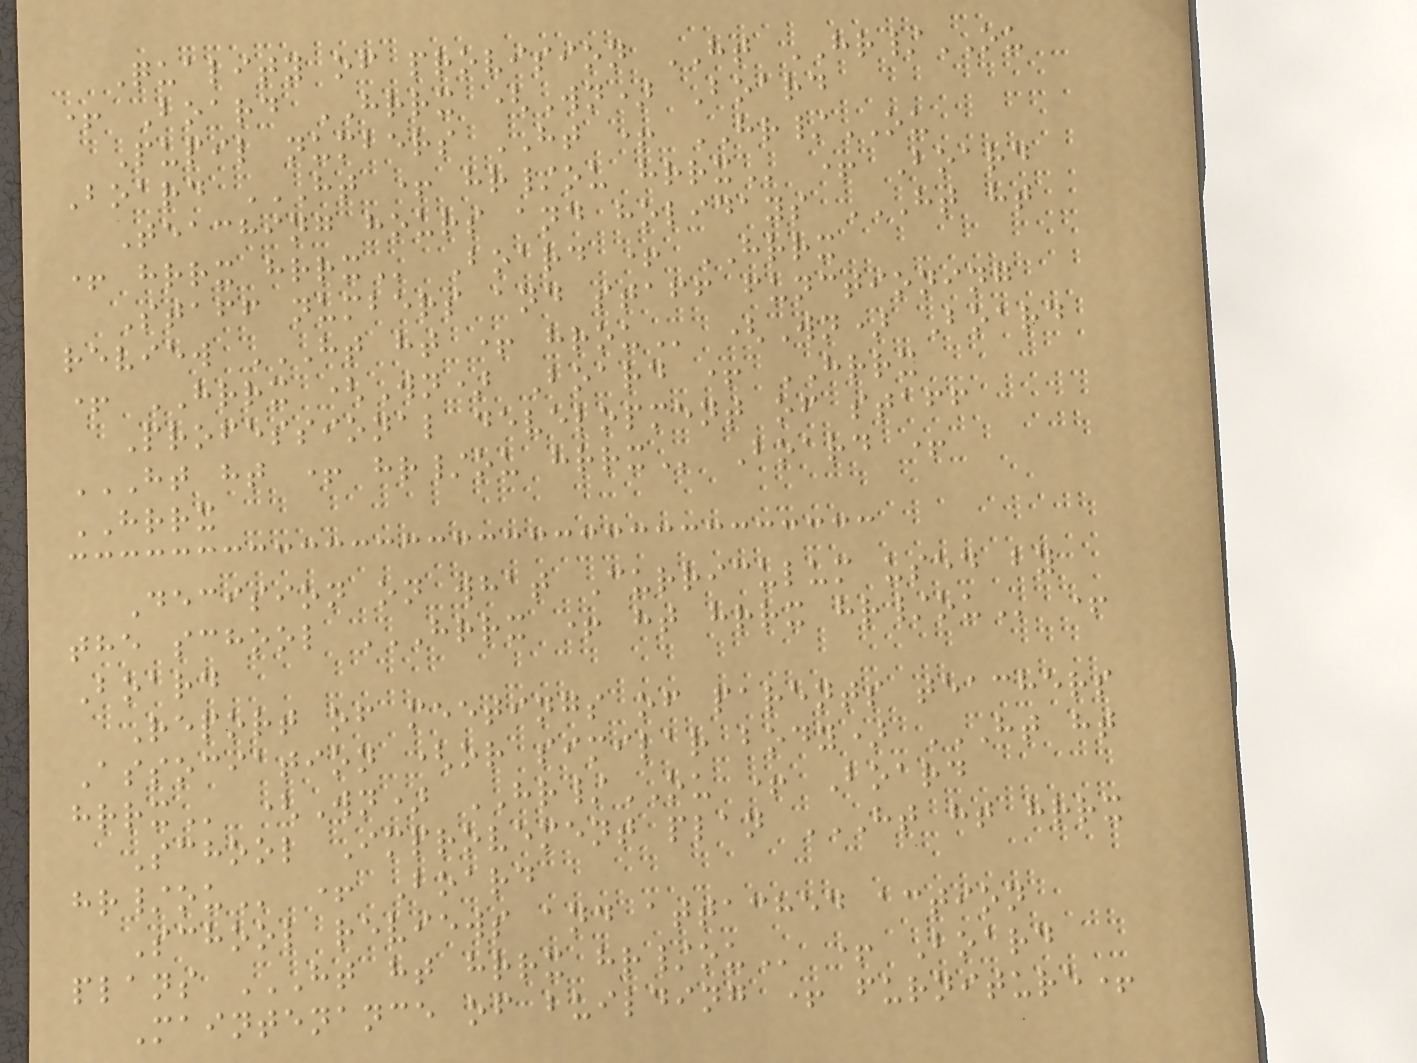Quality of provision HT HR/OU
+ Board HRRX (Wn) Board
Pupil numbers HT + HR/OU
Board HT + HR/OU HRRX + Board
Teaching hours and holidays HT HT
+ HRRX HRRX Board + HRRX
Staff numbers and staff functioning
review HT HT + HROU (Wn) Board
+ HRRX (Wn) Board + HRRX
Professional development of staff
HT HT + HR/OU HRRX Board +
HRRX
Decision on what Curriculum used by
the school HRRX + HT HRRX HR/OU +
Board
Report of meetings of parents teachers
Association (or similar body) HT HT
HRRX (Wn) HR/OU + Board
School Improvement plan HT HT HRRX
HR/OU + Board
School reviews and attached action
plans HT HT HRRX HR/OU + Board
Maintenance of building + furniture+
